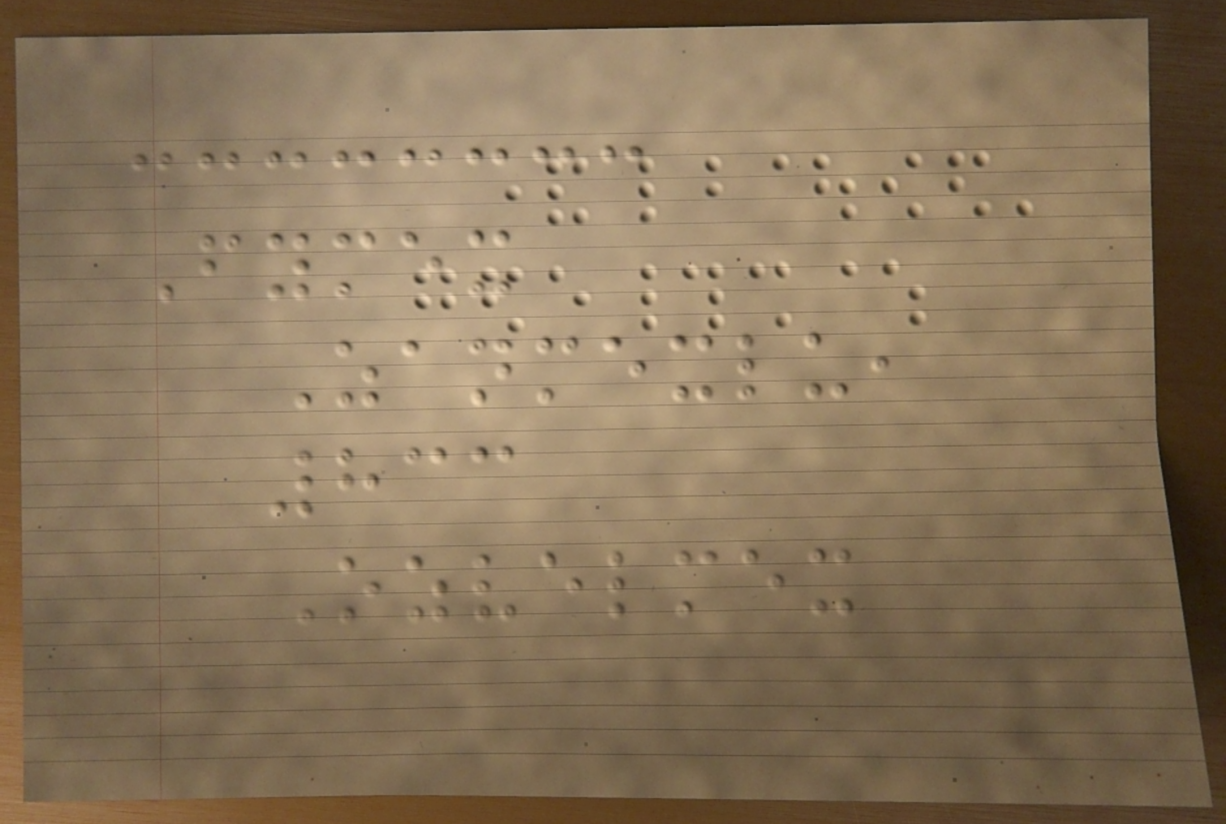Fymex
Zanmexlu,
833
Ozvelmex
